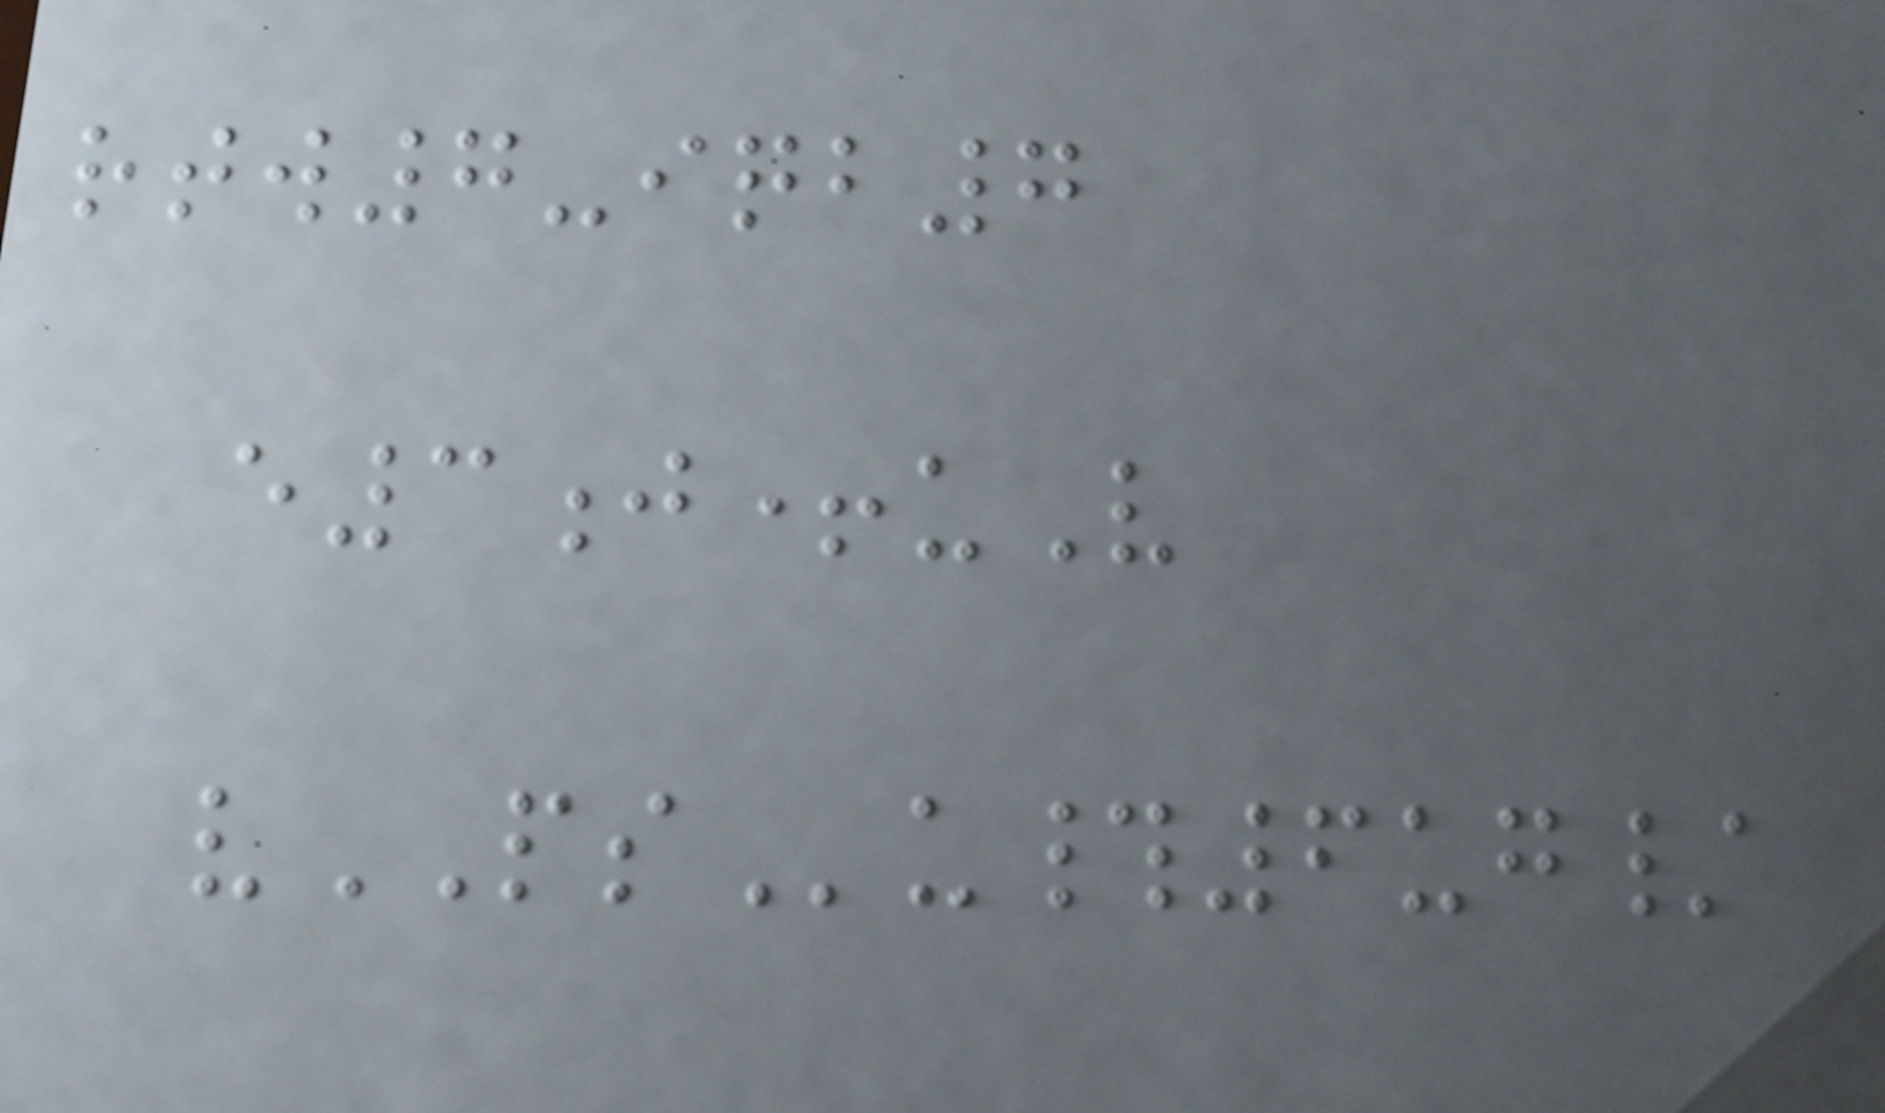rtw7-iqb7
e3j+uV
vPSu#6ug/
